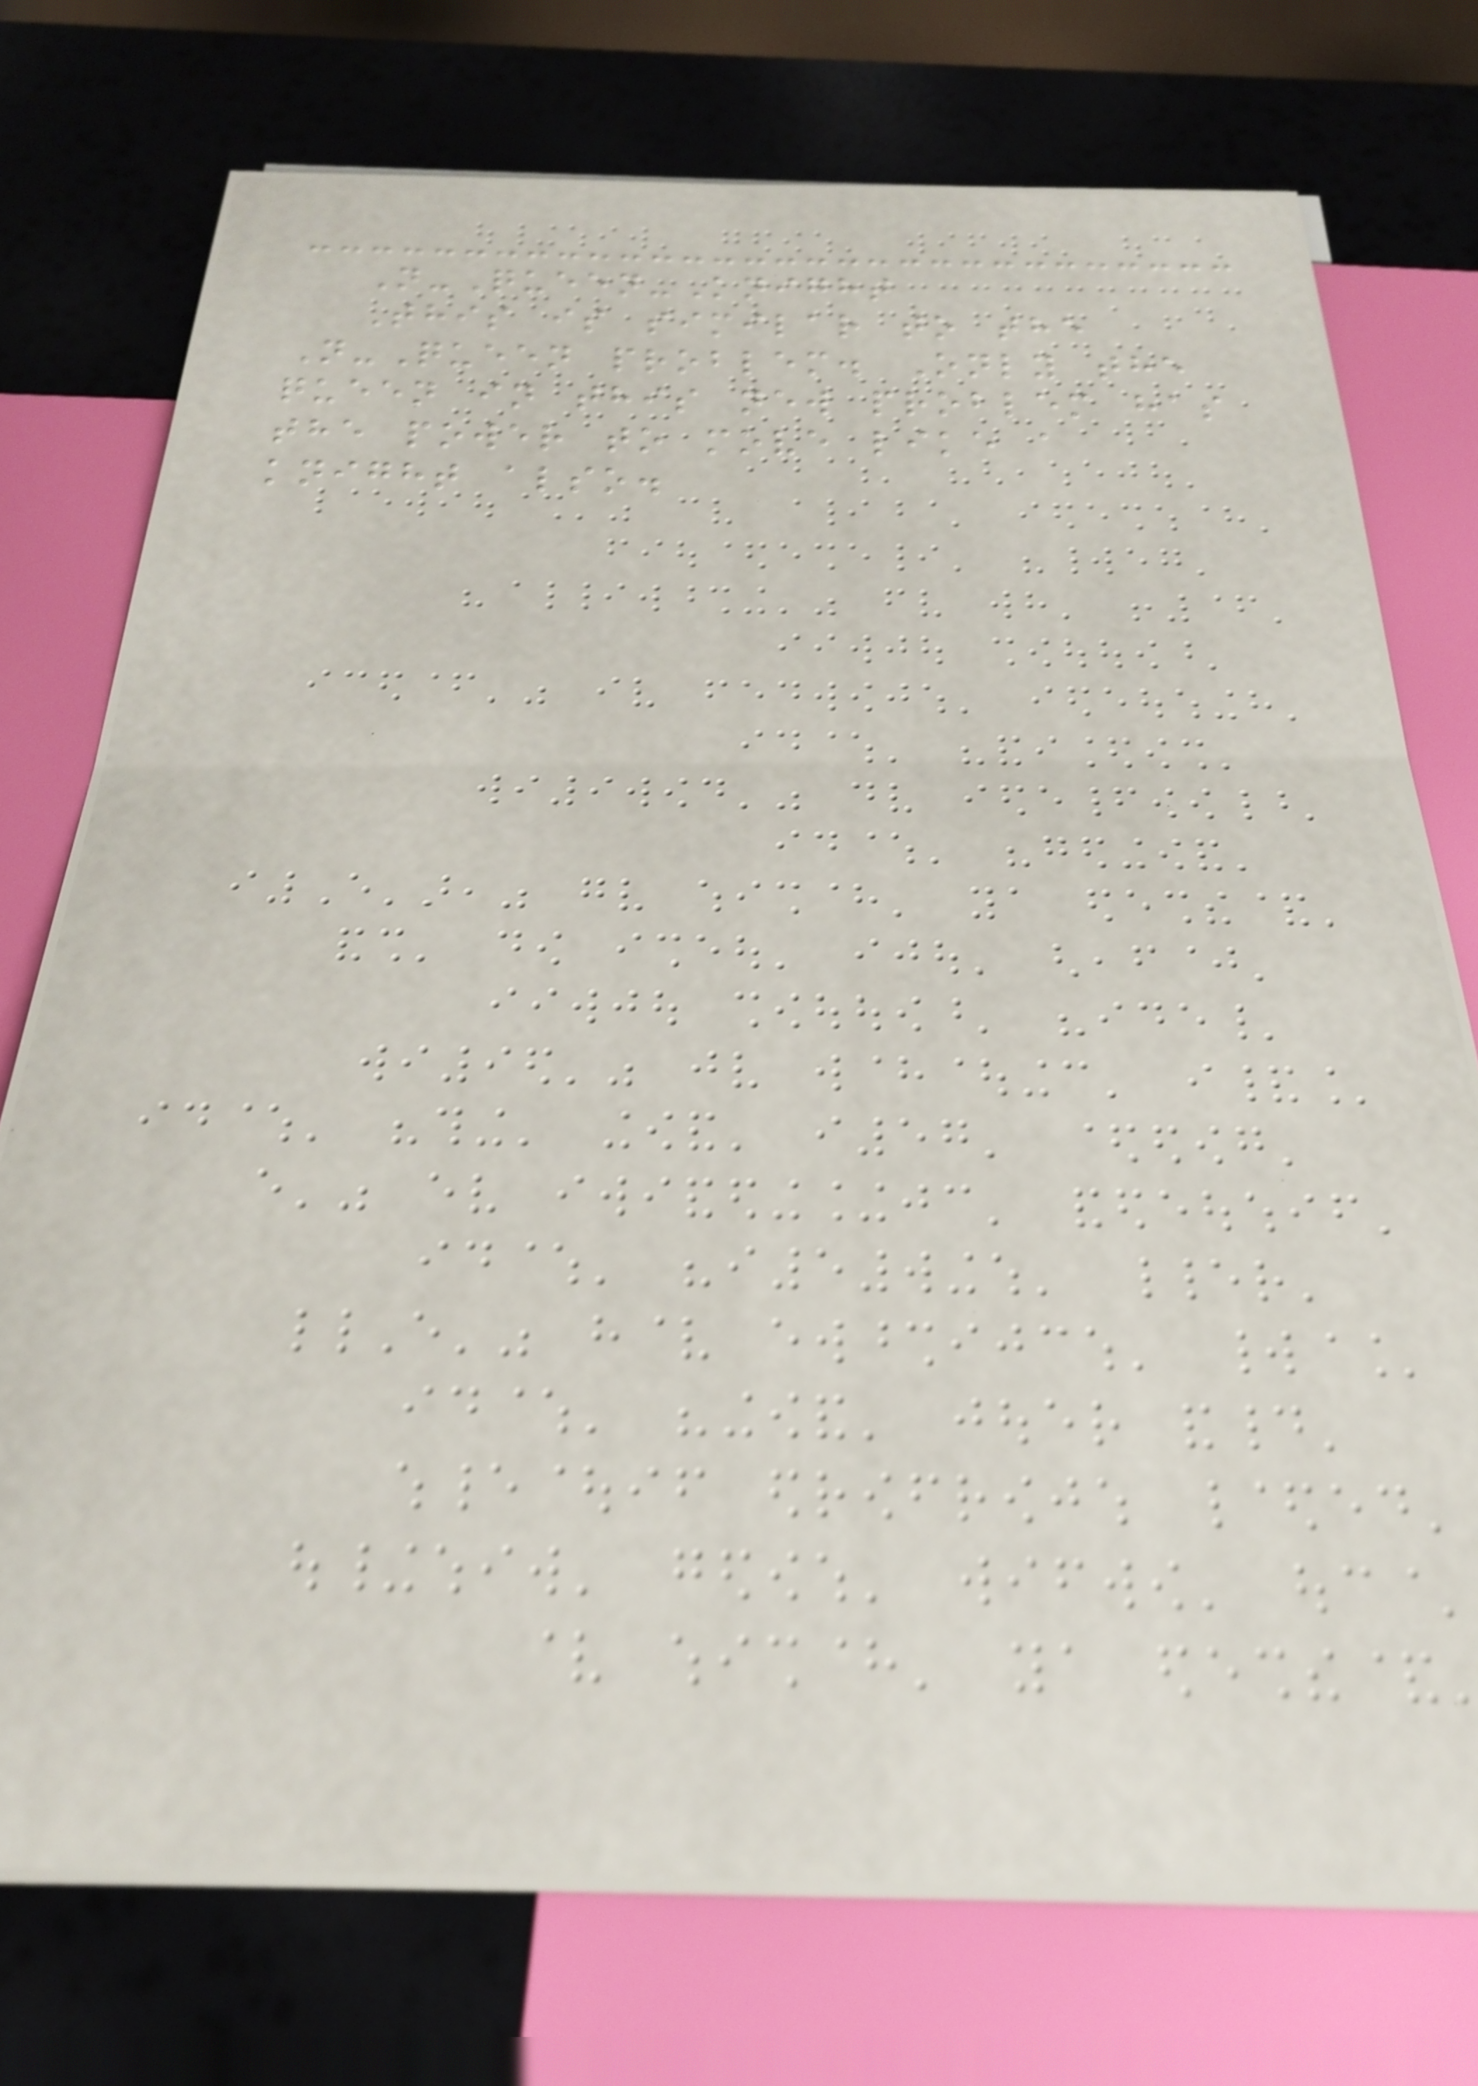N-Queen-Knight
This is similar to the
N-Queen problem. Only the
queen in this new problem has
the power to move like a
knight also.
